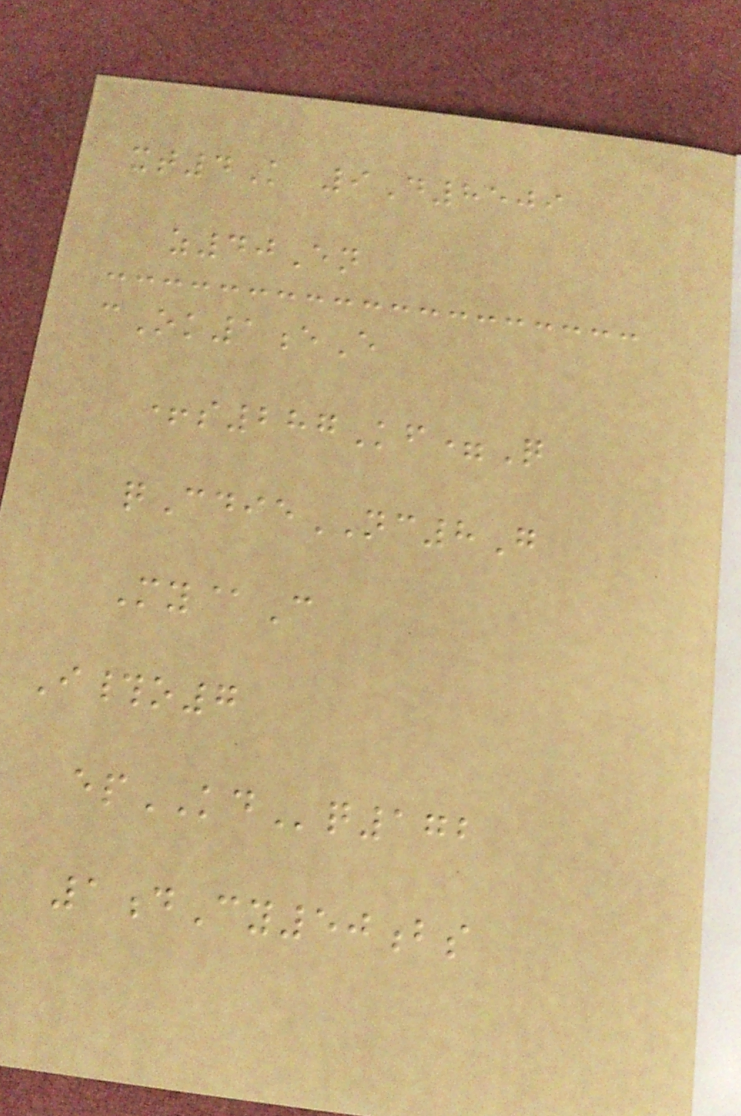xt4K 9D8509
z40En
cOk1eE
+s287Kf=Q
qCdieNC8G
My@C
I#o7
epKDq172
1dCy50bs
